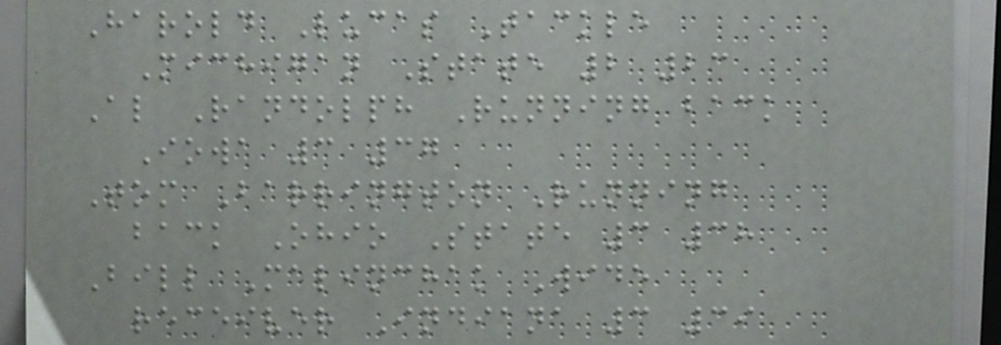Harold Lucas Tackle
Michigan State 2 23
Al Randolph Running back
Iowa 3 37
Tom Barrington Running
back Ohio State 3 38
Bill Malinchak Wide
receiver Indiana 3 39
